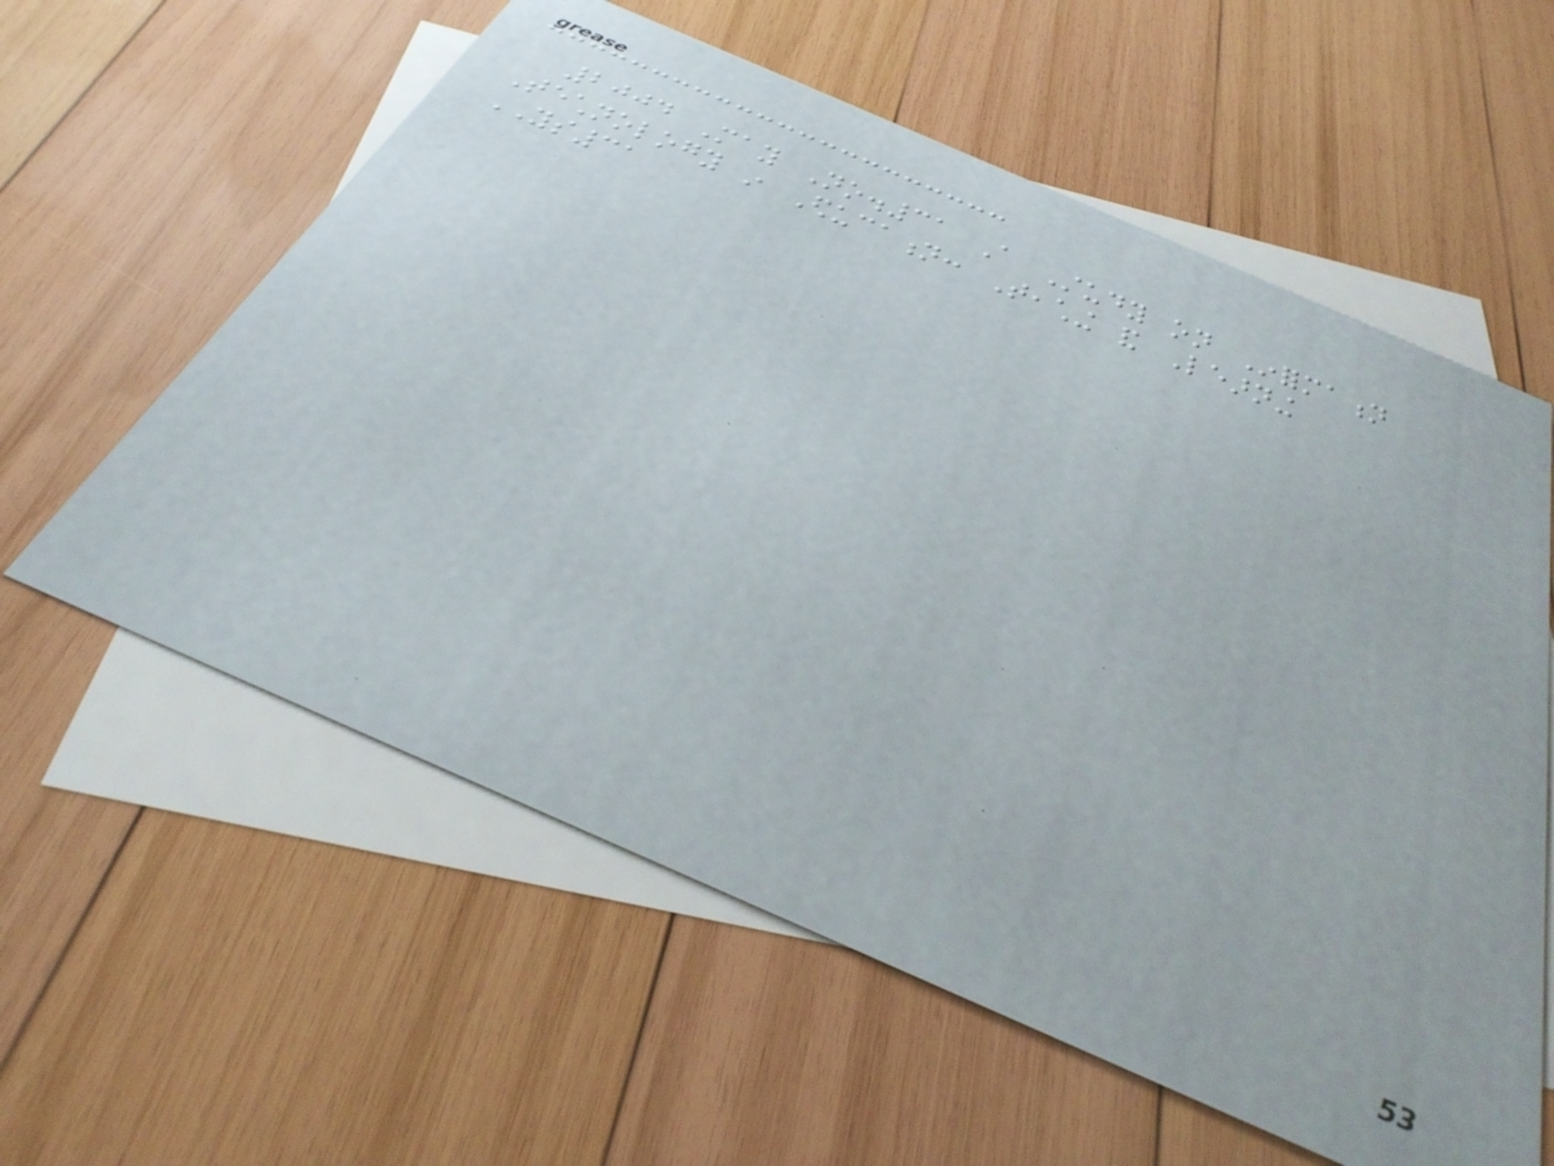2004 May No.31 A Study on Information
Technology in Education: Teaching and Learning
YS31
